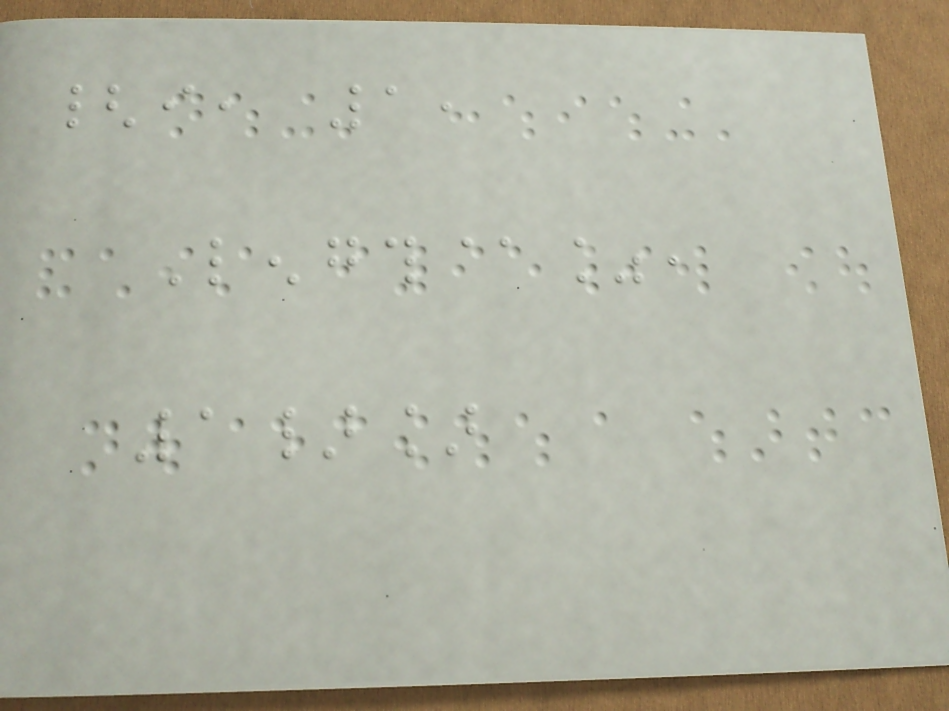{i, 1,
Length@%,
1}]
